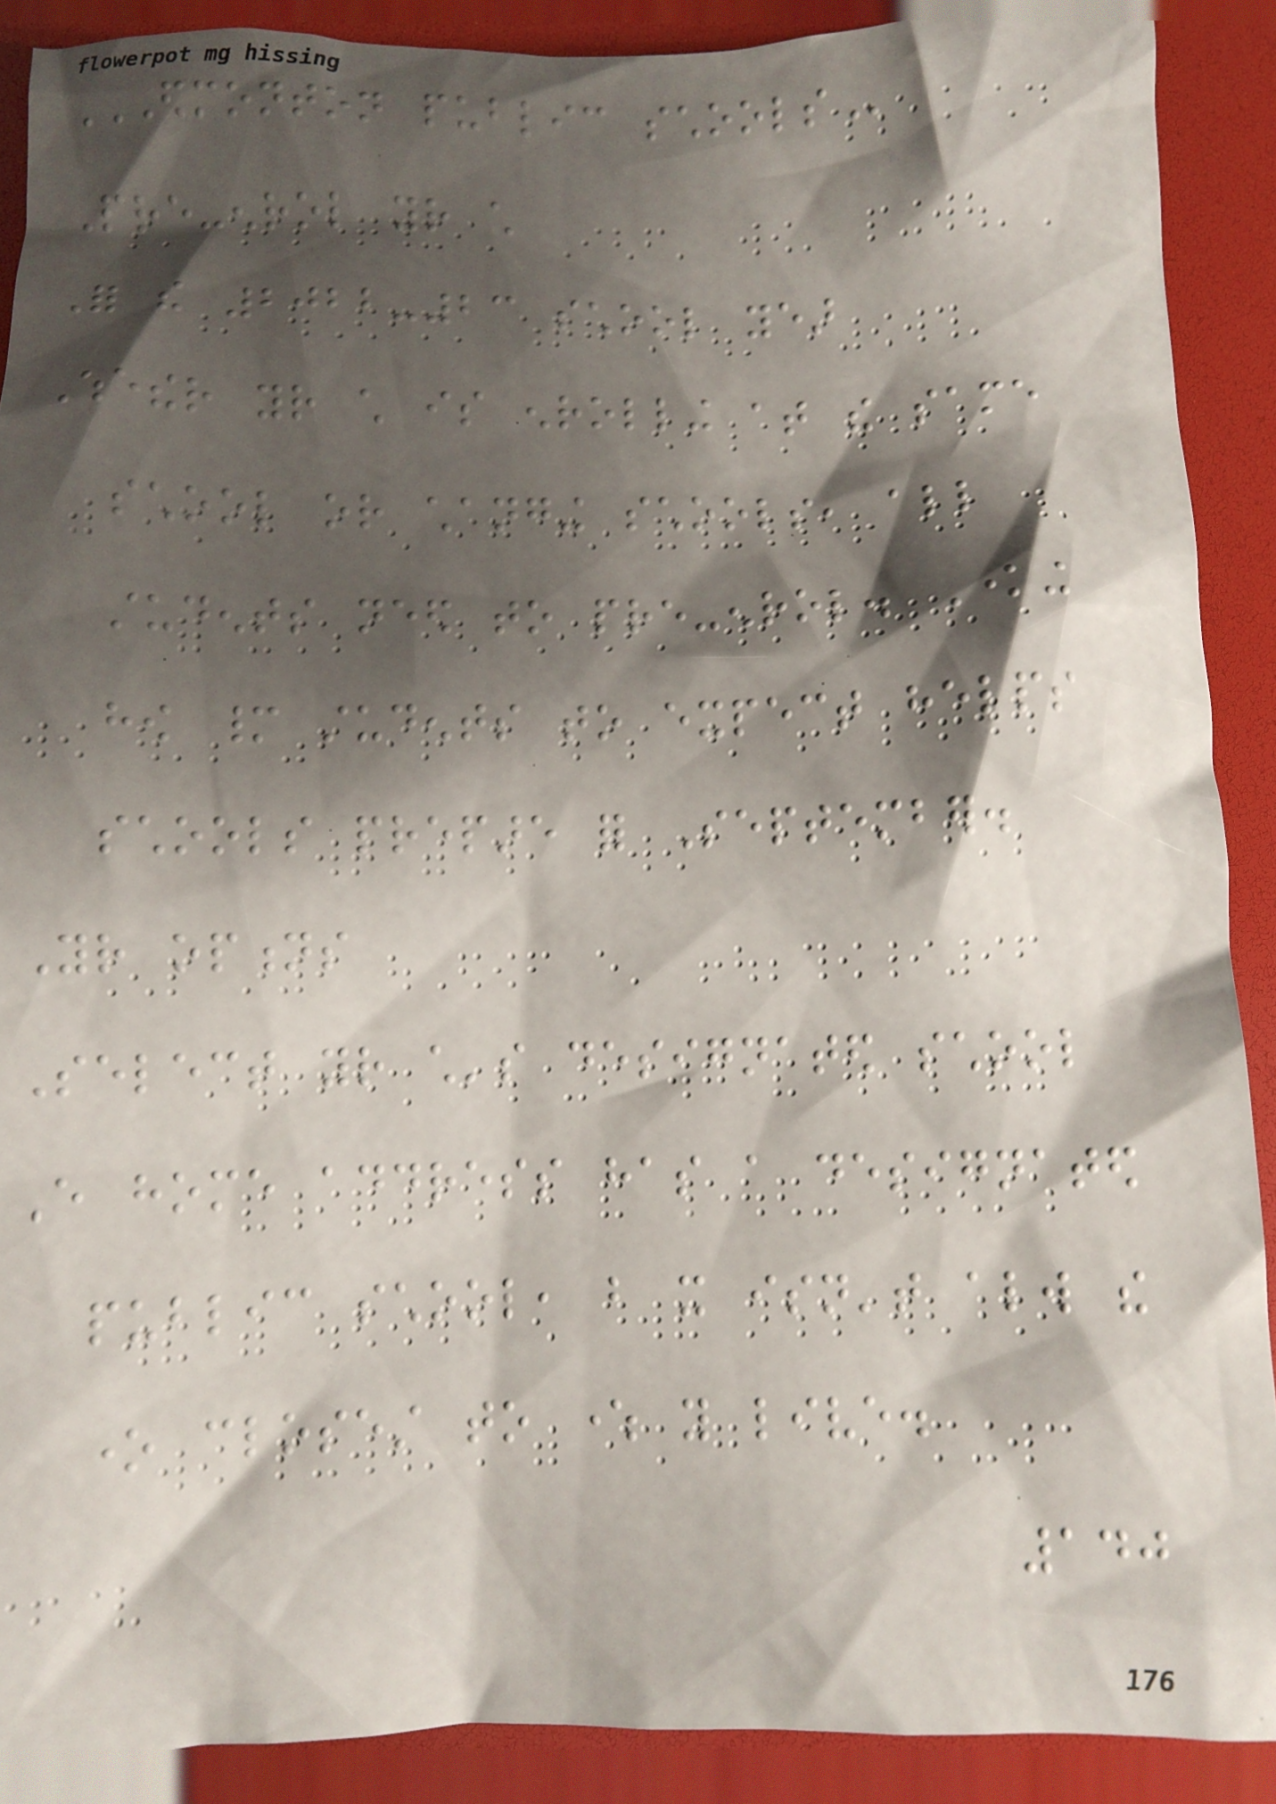EDMONTON PUBLIC SCHOOLS
Pre-enrol your child
For the 2022-23 school year
Whether your child is enrolling at the same
school or changing schools, all
students need to pre-enrol. Knowing
how many students to expect helps
schools prepare for September.
Your options
Select your child's designated school
Every home address has a designated
public school, but it isn't always the
one closest to where you live.
140
